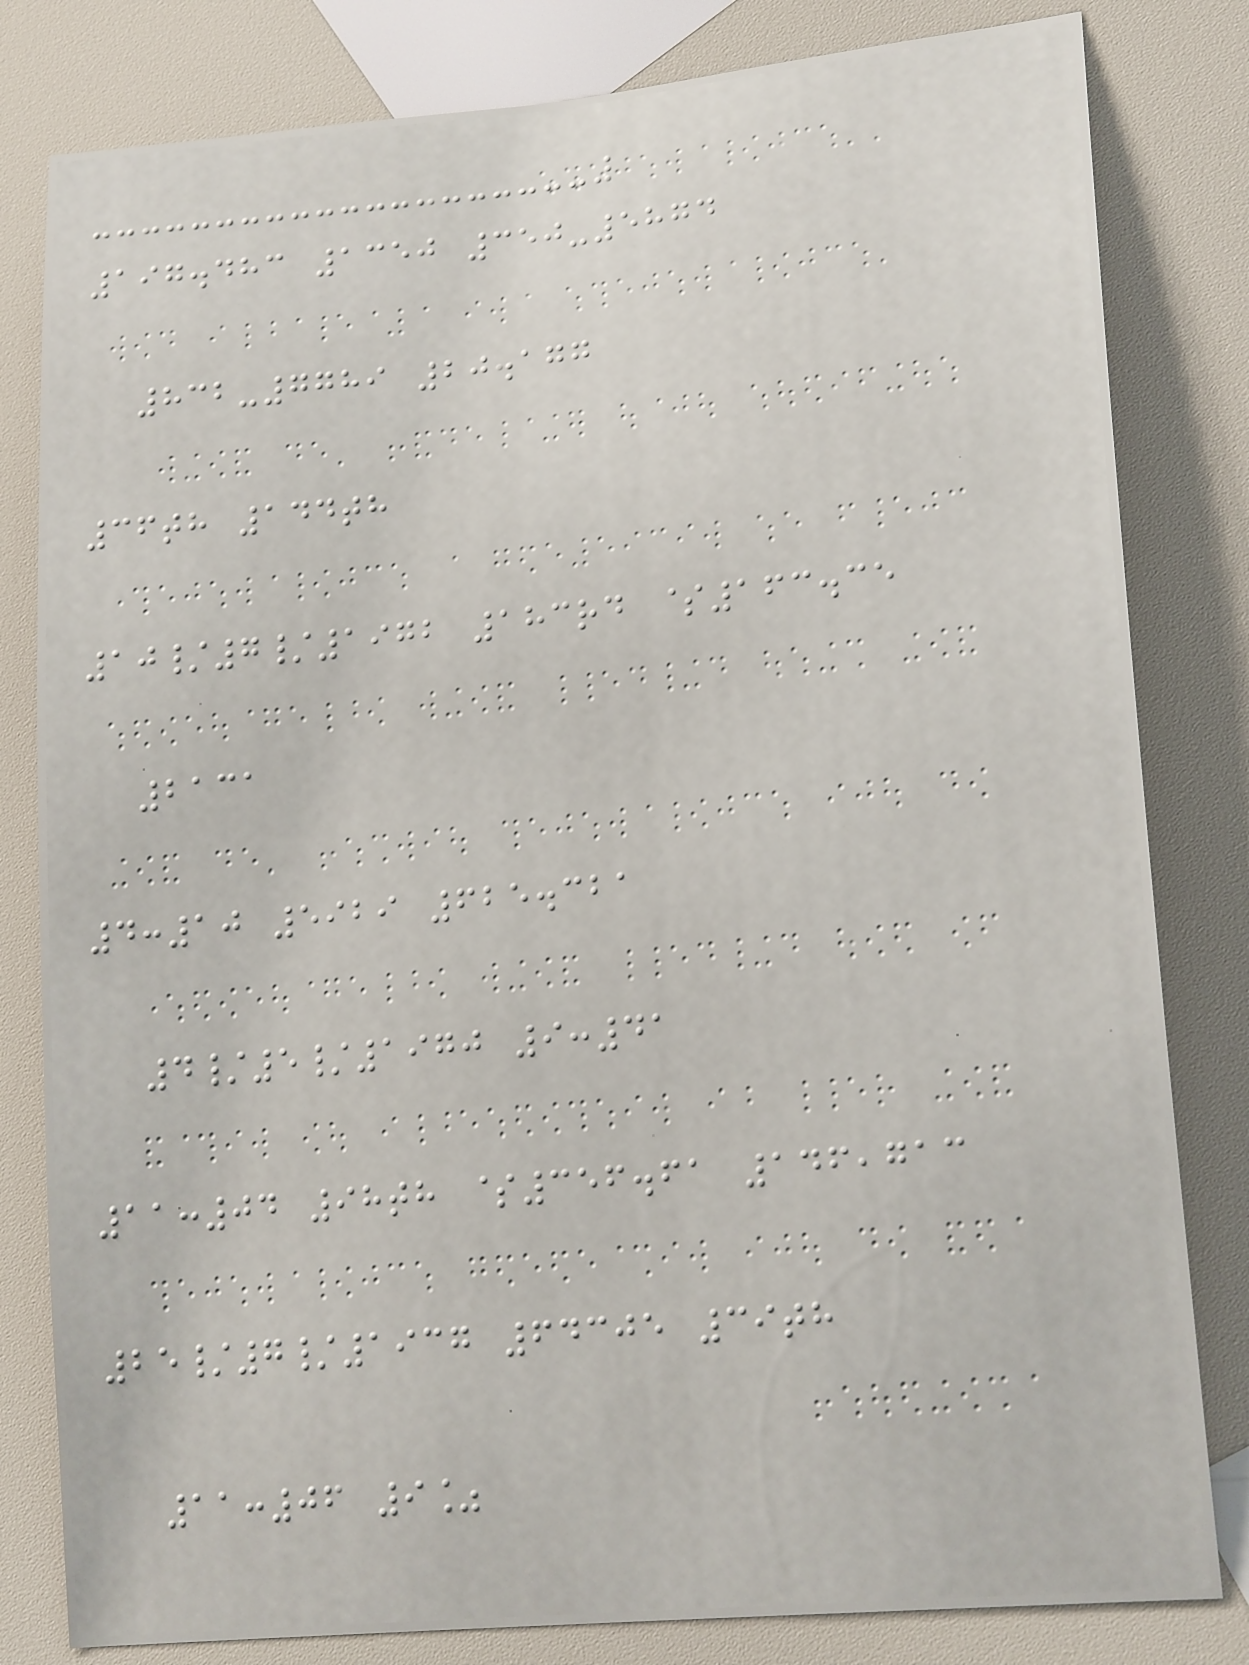197.483 1350 350-5874
832-7789 20.177
36th 144th
10/7/1972 183rd $163.35
2131
4:10 5929 625.321
4/5/1970 9:41
11:04 98th $356.61 146,713
25/7/1937 64305 39th
11:06 9%
